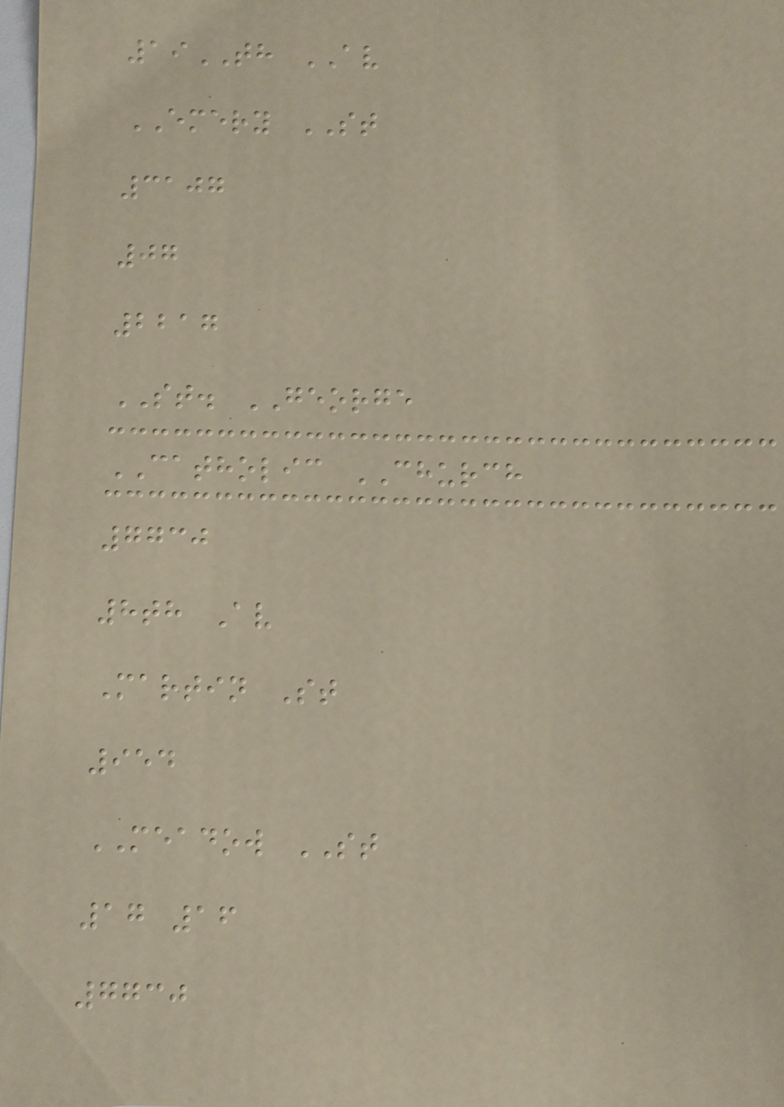19TH AV
EMERY ST
3107
07
2217
ST. GEORGE
CATHOLIC CHURCH
7730
8th Av
Martin St
954
MEADOW ST
17 16
7730
